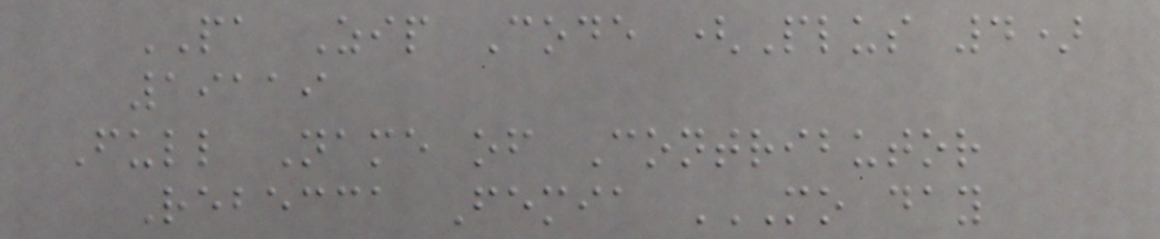PA Zip Code (Plus 4)
19119
Full Name of Contributor
Rebecca Femia MO DAY
